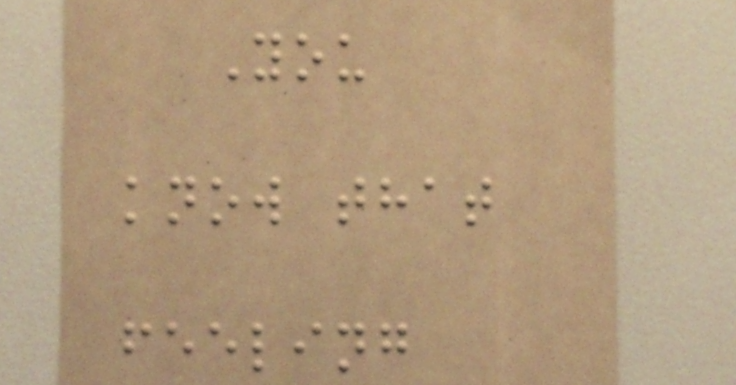You
know that
feeling
